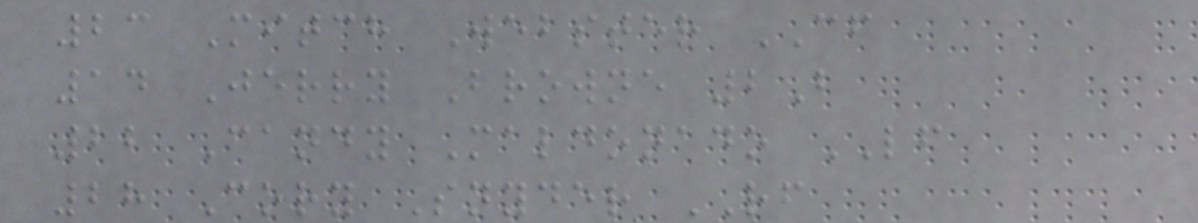23 Mitch Webster CF
14 Jerry Browne 2B
22 Candy Maldonado LF
28 Cory Snyder RF
